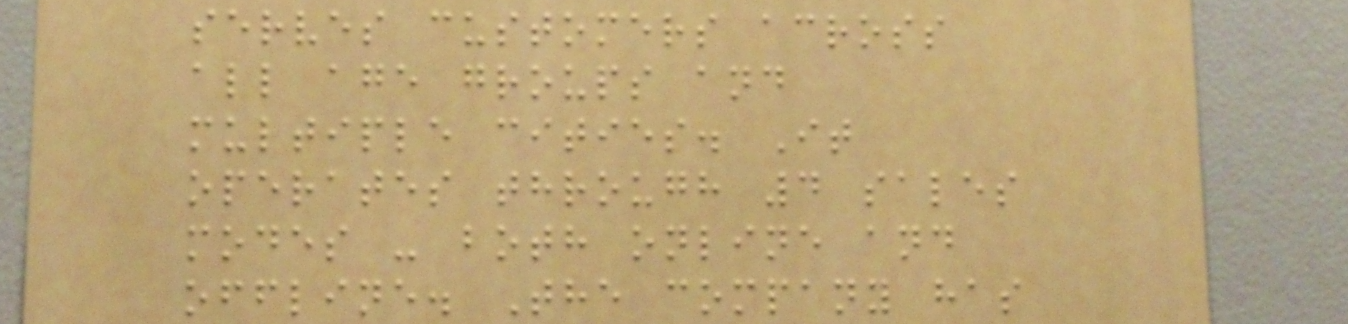serves customers across
all age groups and
multiple cities. It
operates through 4 sales
modes - both online and
offline. The company has
